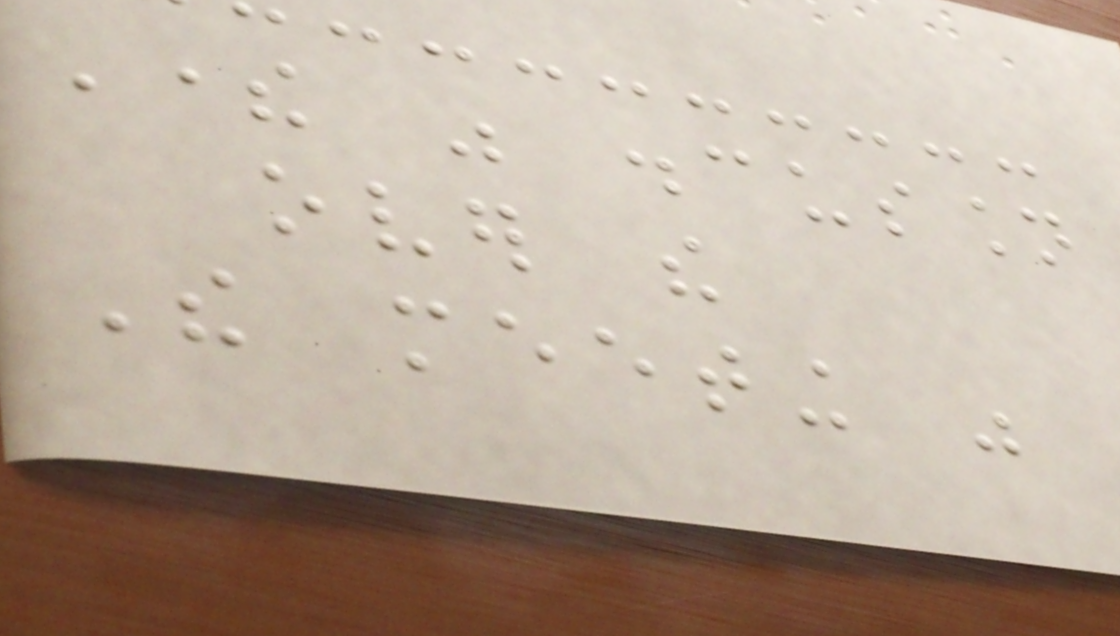There was discussion
over the
The meeting was
